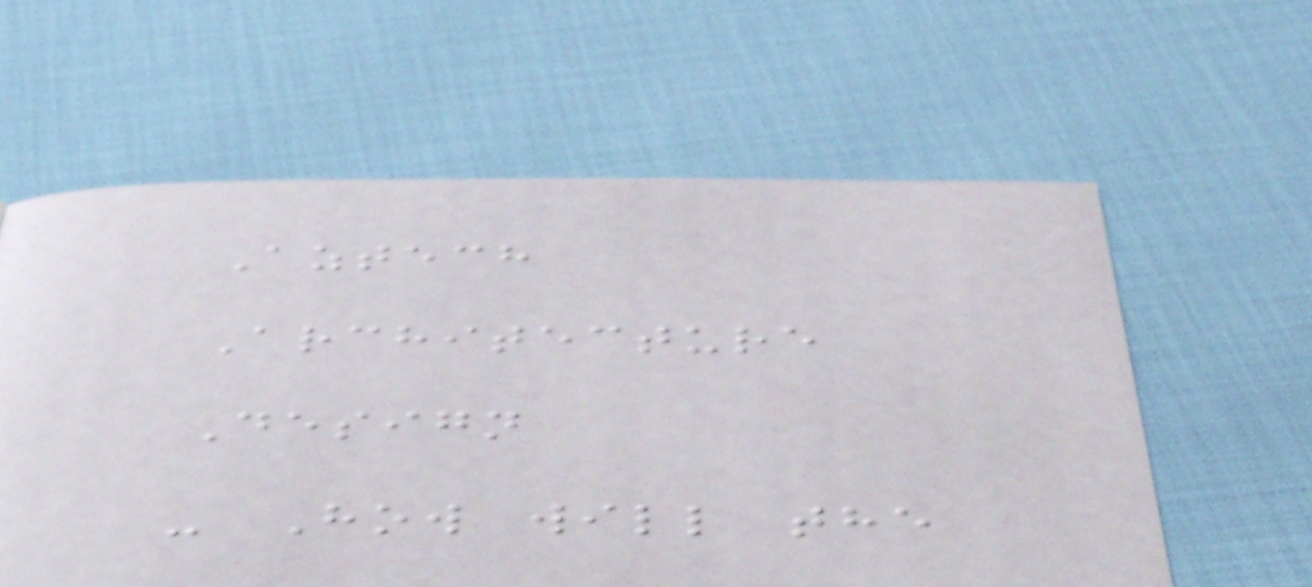Aztech
Architecture
Design
- How will the
